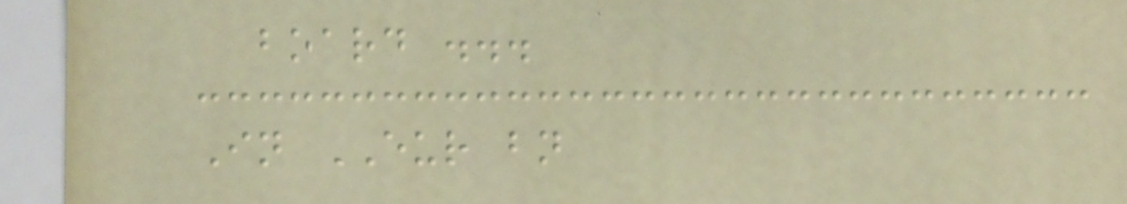board ...
In EUR bn
